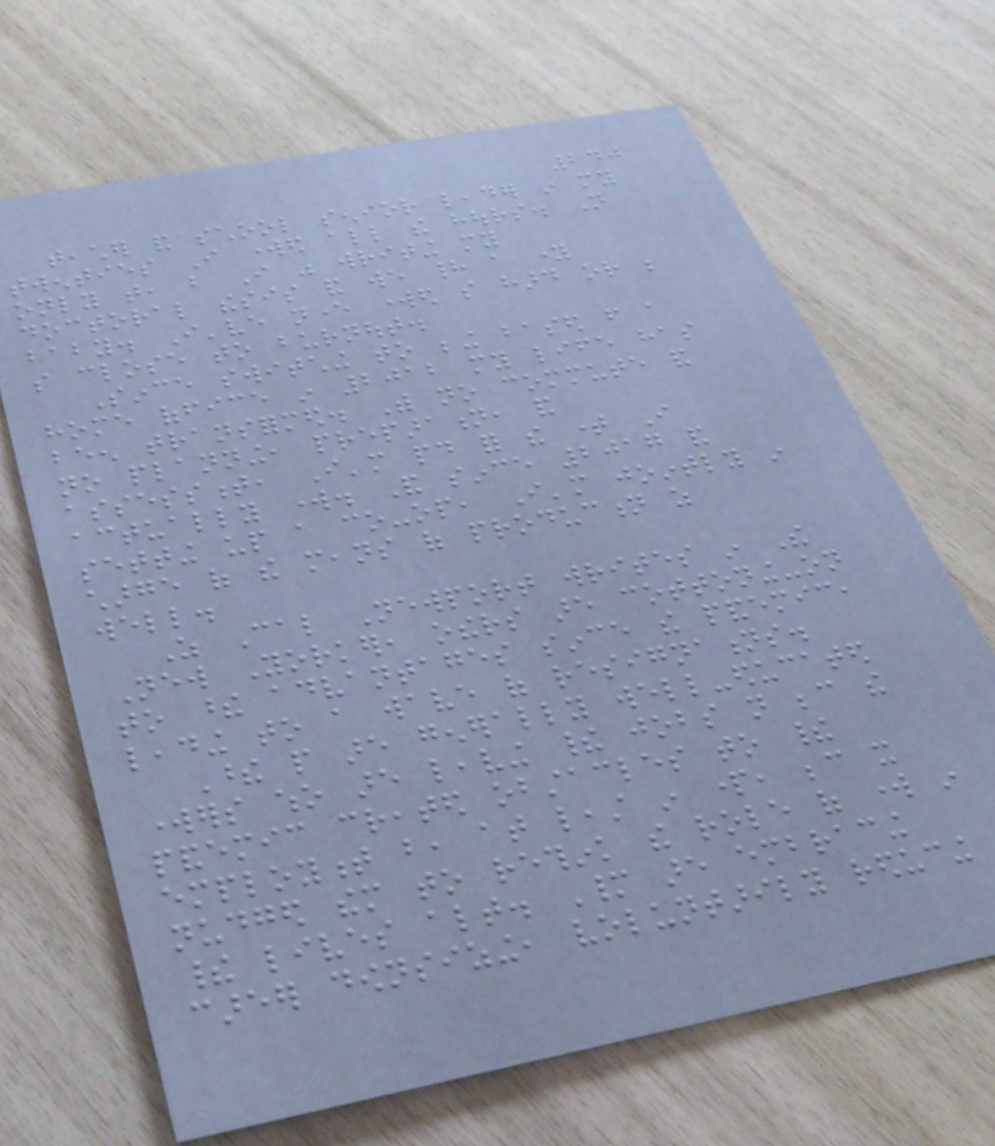240
teacher and school senior leader in my
twenties I worked all the hours. Not
only that, but I was writing my
doctoral thesis and we had a young
baby. I've never worked so hard or be
so close to burnout.
Since switching to being based from a
home office in 2012 my life has
been transformed. With no commute and
no planning, preparation, and
assessment, I'm paid for the time I
actually work. And since 2017 and
setting up a co-op, I'm jointly in
charge of the means of production as
well.
As Cal Newport writes in The
New Yorker, others are cottoning-on
to these advantages since the pandemic,
leading to a wave of resignations.
These people are generally well-educated
workers who are leaving their jobs not because the
pandemic created obstacles to their
employment but, at least in part, because it
nudged them to rethink the role of work in
their lives altogether. Many are embracing
career downsizing, voluntarily reducing
